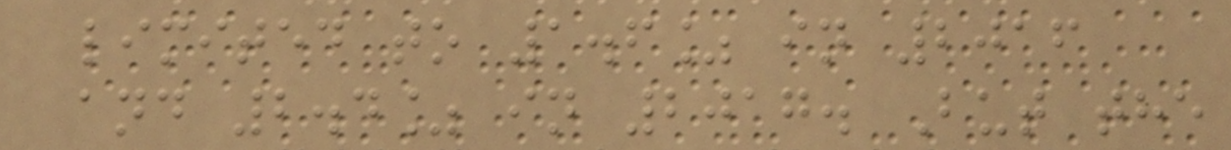limited to 1.6% in 2016
and 2.4% in 2017. But the
